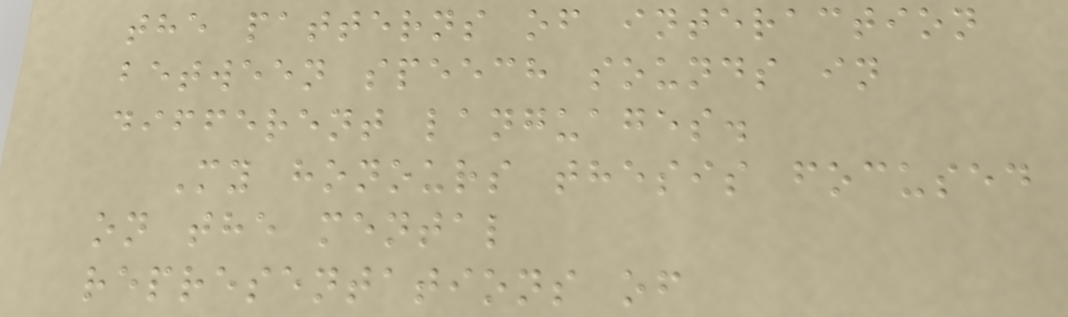the patterns of interaction
between speech sounds in
different languages.
My honours thesis focused
on the mental
representations of
